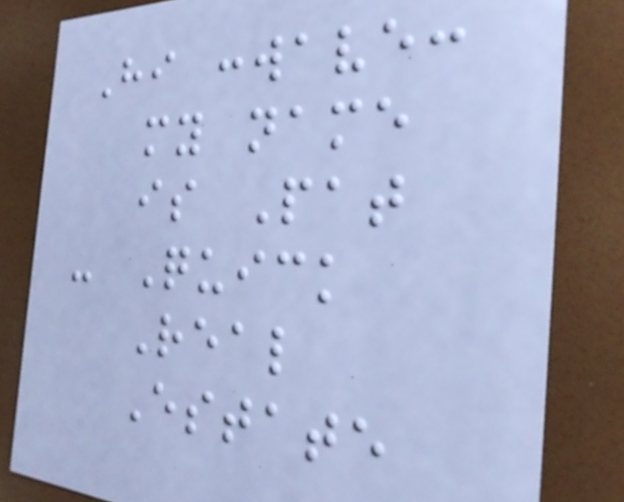Hi :wave:
my name
is Pat
- Quick
Real
Estate
